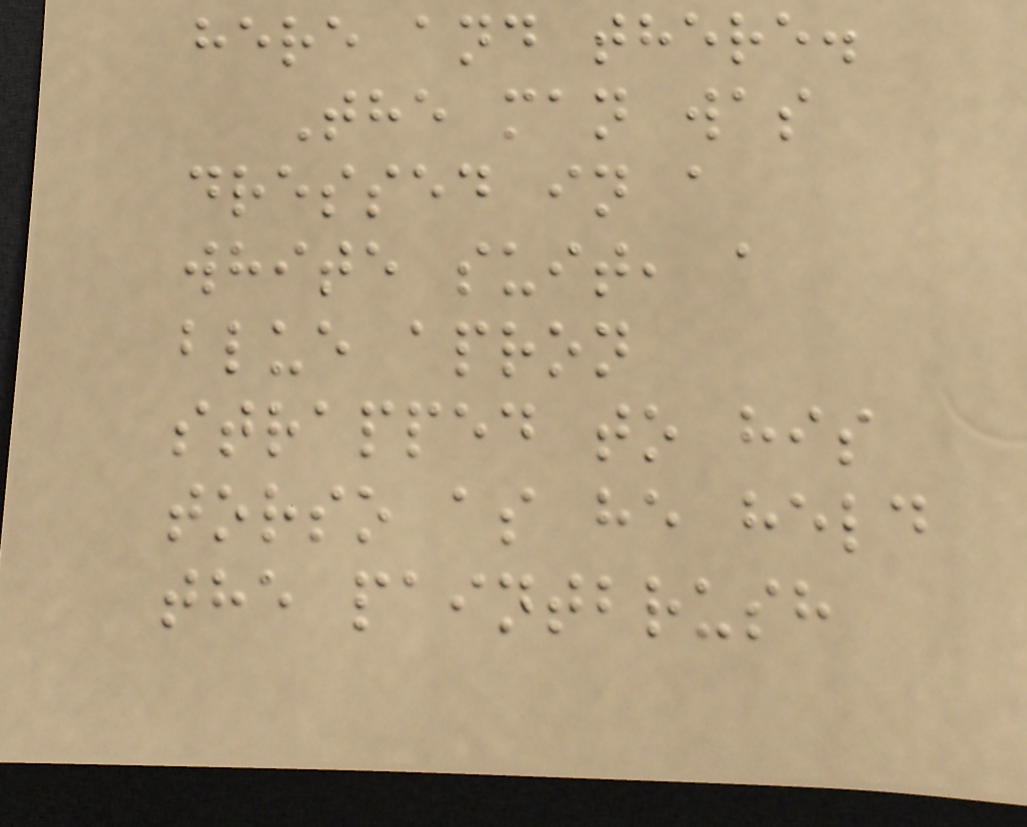here and there.
The man was
dressed in a
white suit, a
blue apron
strapped to his
torso as he held
the paintbrush
